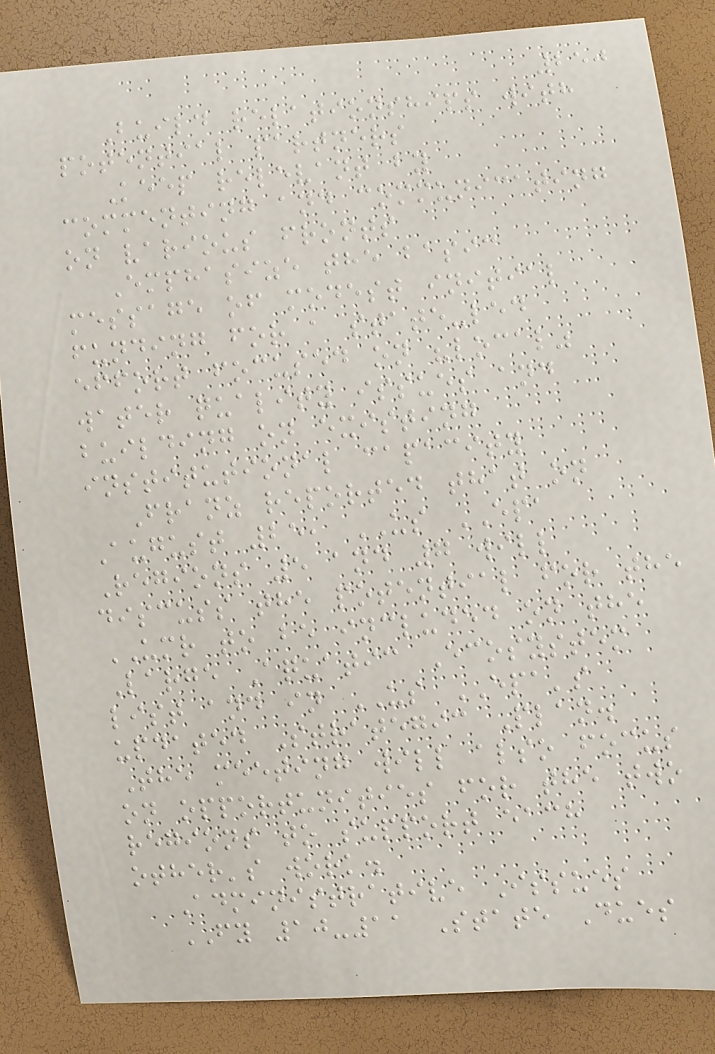250
Build relationships with
potential partners
Keep relevant by
commenting and communicating
on various fronts
Emphasize the basic
message of modest initial
funding for a state-led
effort focused on "local"
water quality issues and
building on existing
institutional capacity
Franz reported that on
August 25, US EPA
Regions 5 and 7 will
discuss the potential for the
UMR to be included on the
Large Aquatic Ecosystem
list and in US EPA's
updated Strategic Plan.
The meeting will also focus
on opportunities for the two
regions to support each
other's work.
Administrative Issues
FY 10-11 State Dues
